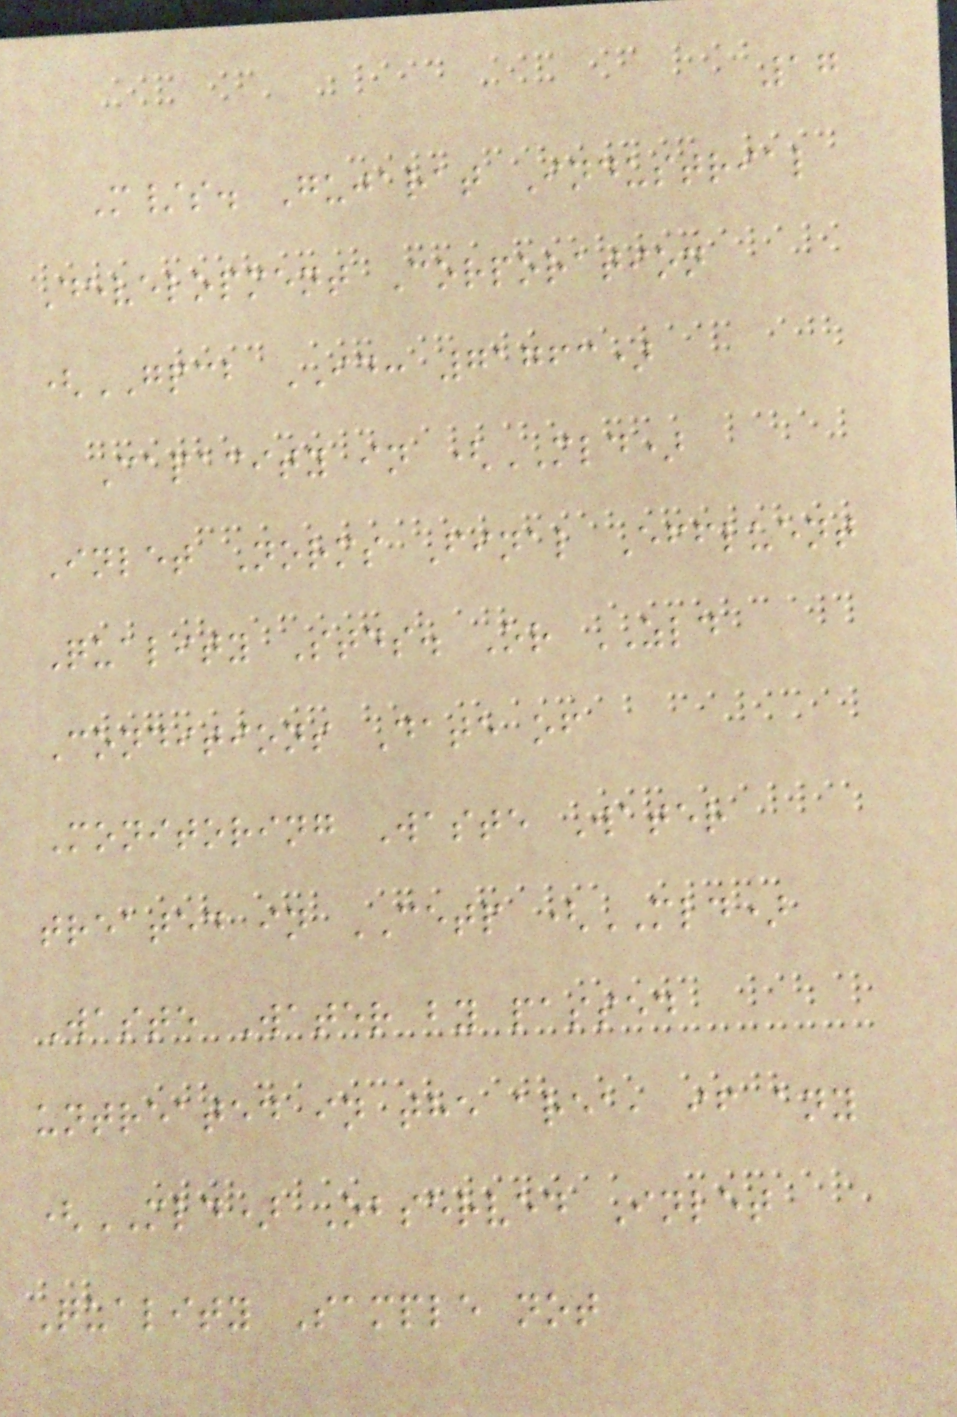17
M/s. Gujarat Industrial
Development Corporation
(GPCB ID: 71763)
Capacity in (MLD)
Inlet Norms Final Effluent
Quality Stds. Or ZLD
Conditions Date of
Monitoring Waste Water
treated in CETP (MLD)
Waste Water by passed
untreated in the area, if any
(MLD) Observed Inlet
Quality Sample not
